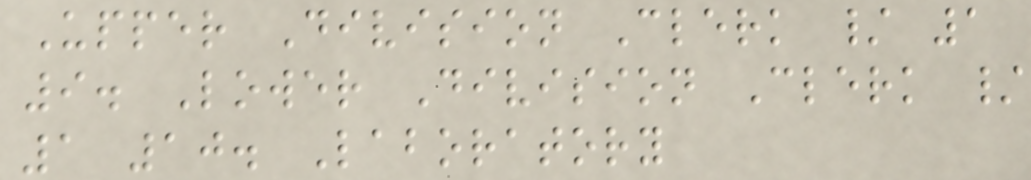Upper Division Clerk / 1
9. Lower Division Clerk /
1 10. Laboratory
